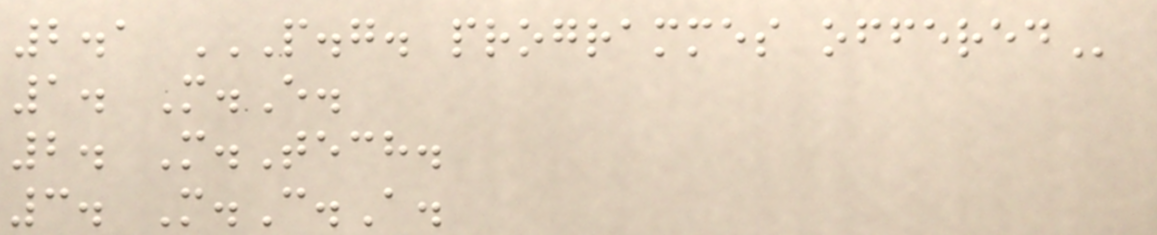2.1 P.G. PROGRAMMES OFFERED
1. M.E.
2. M.Tech.
3. M.C.A.
